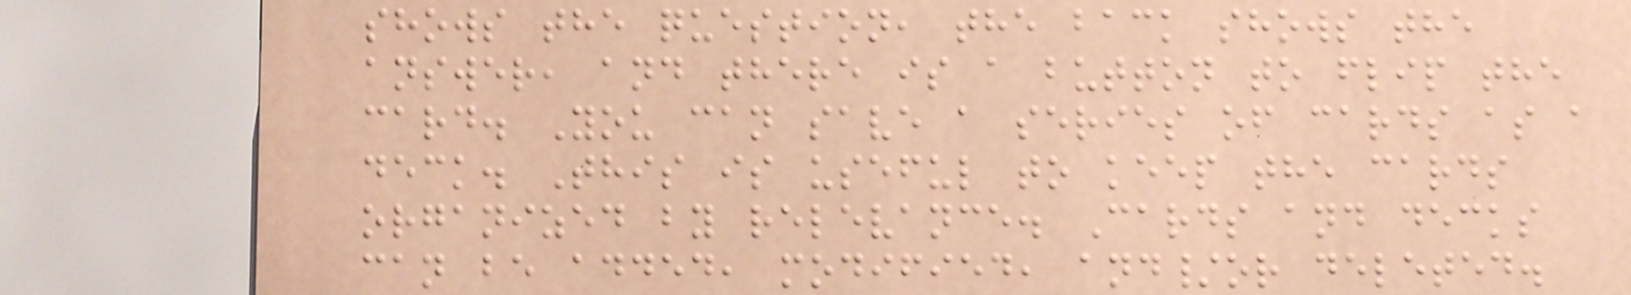shows the question, the back shows the
answer, and there is a button to flip the
card. You can save a series of cards as a
deck. This is useful to keep the cards
organized by relevance. Cards and decks
can be added, modified, and/or deleted.
